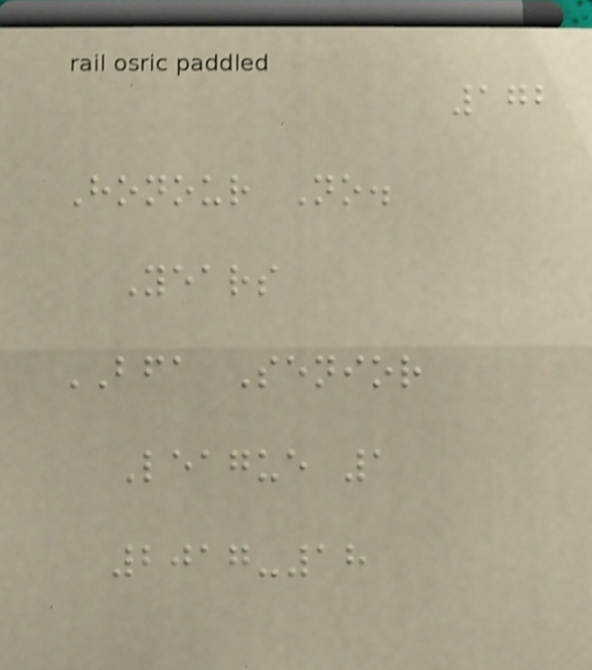172
Honour No.
Years
BFA Senior
League 1
2017-18
